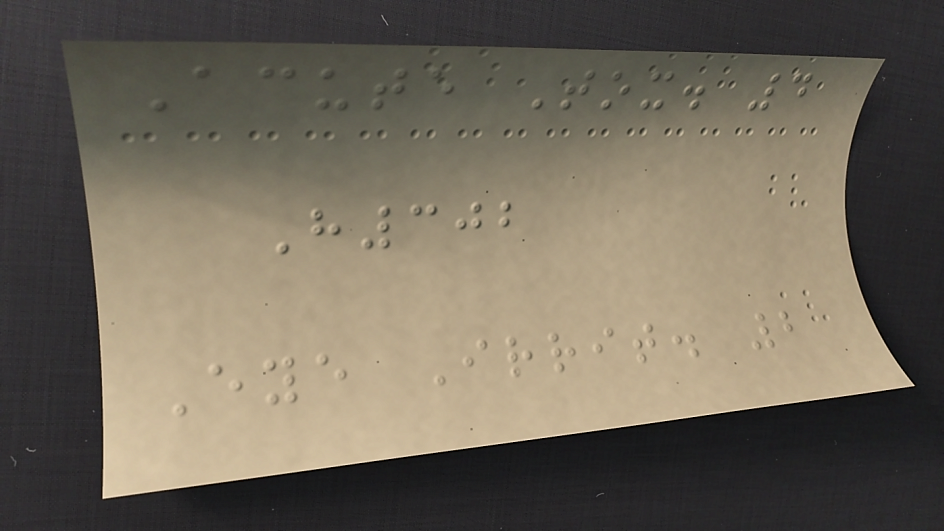Acute Tox. 4
H302
Eye Irrit. 2
